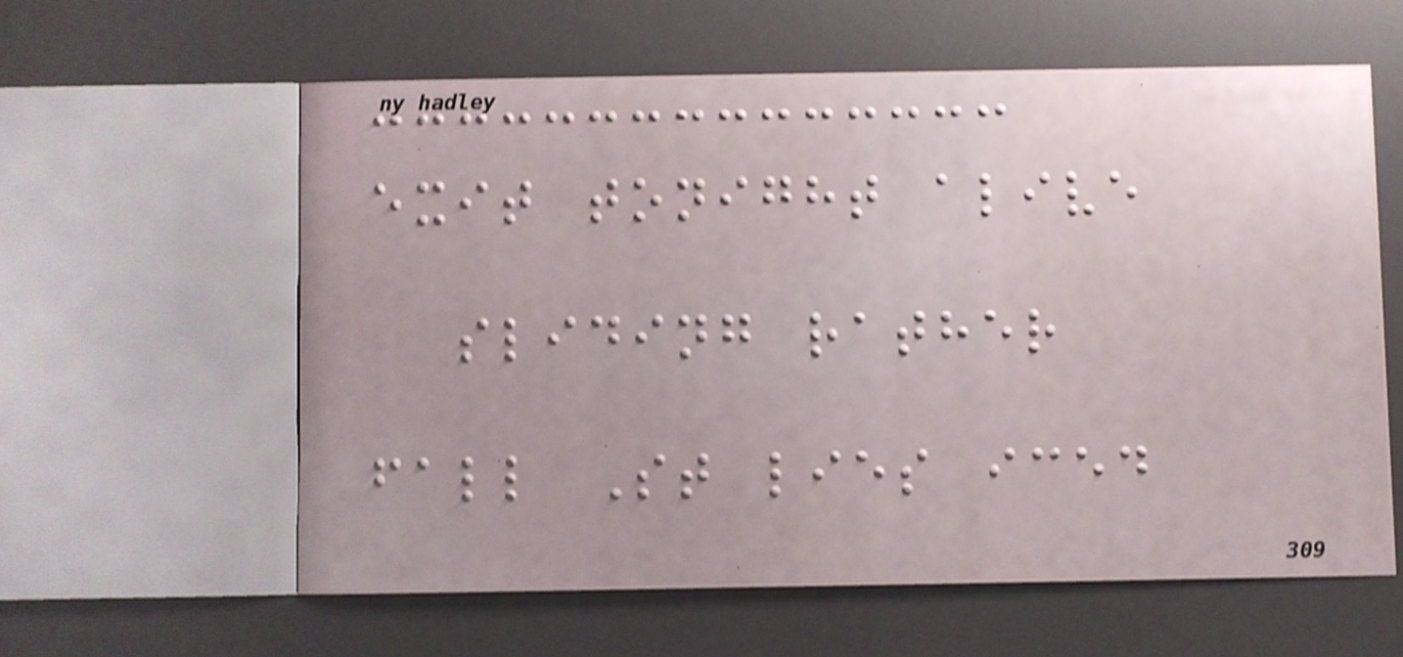exit tonight alive
sliding rather
fall St lies iced
